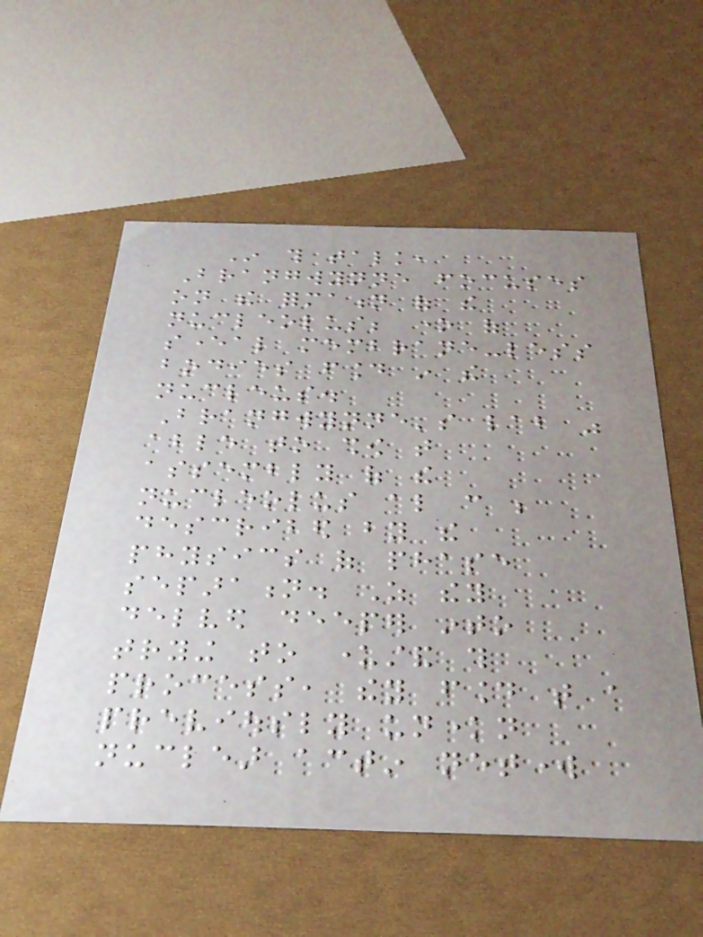In this talk,
Brangwynne focuses
on the formation of the
nucleolus; one of
several membrane-less
bodies found in the
nucleus.
Brangwynne's lab was
able to show that
assembly of the
nucleolus also can be
described by the
physics of phase
separation. As they
delved deeper into
trying to understand this
process, they found that a
previously unknown
nuclear actin network
